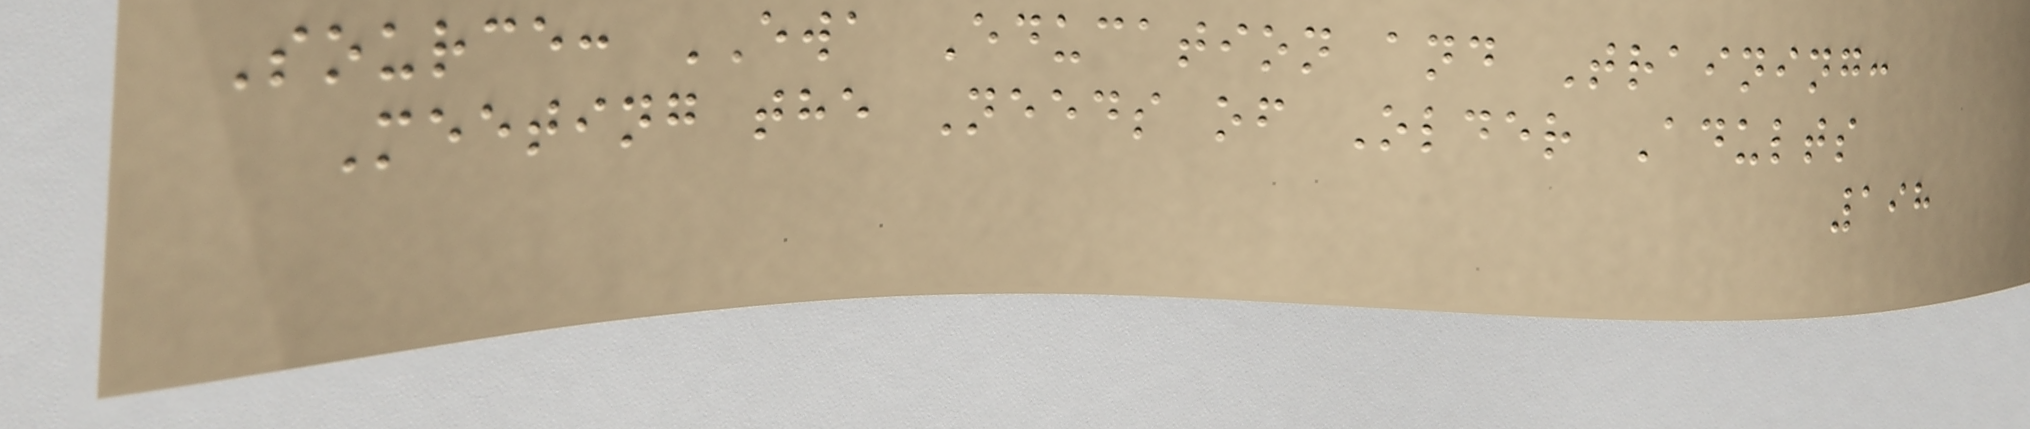Source: EWA Education and Training:
Meeting the Needs of Older Adults
198
